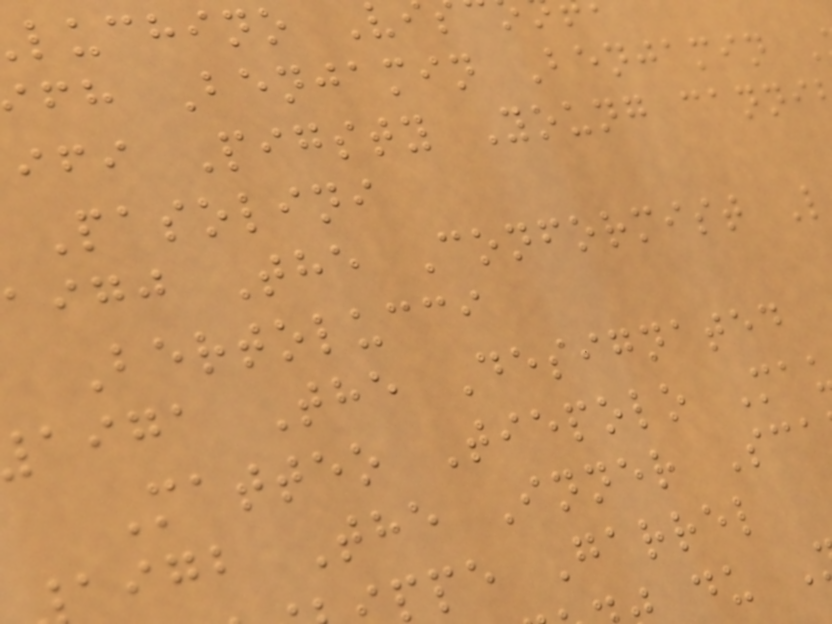luchino V
fh Benjamin Benjamin
ifi Pigsty Young canni
Pasolini
aigj The Conformist L
Bertolucci
aiga The Designated
Matteo Tiepolo Ma
aigb The Inner Sca
ppe Garrel
